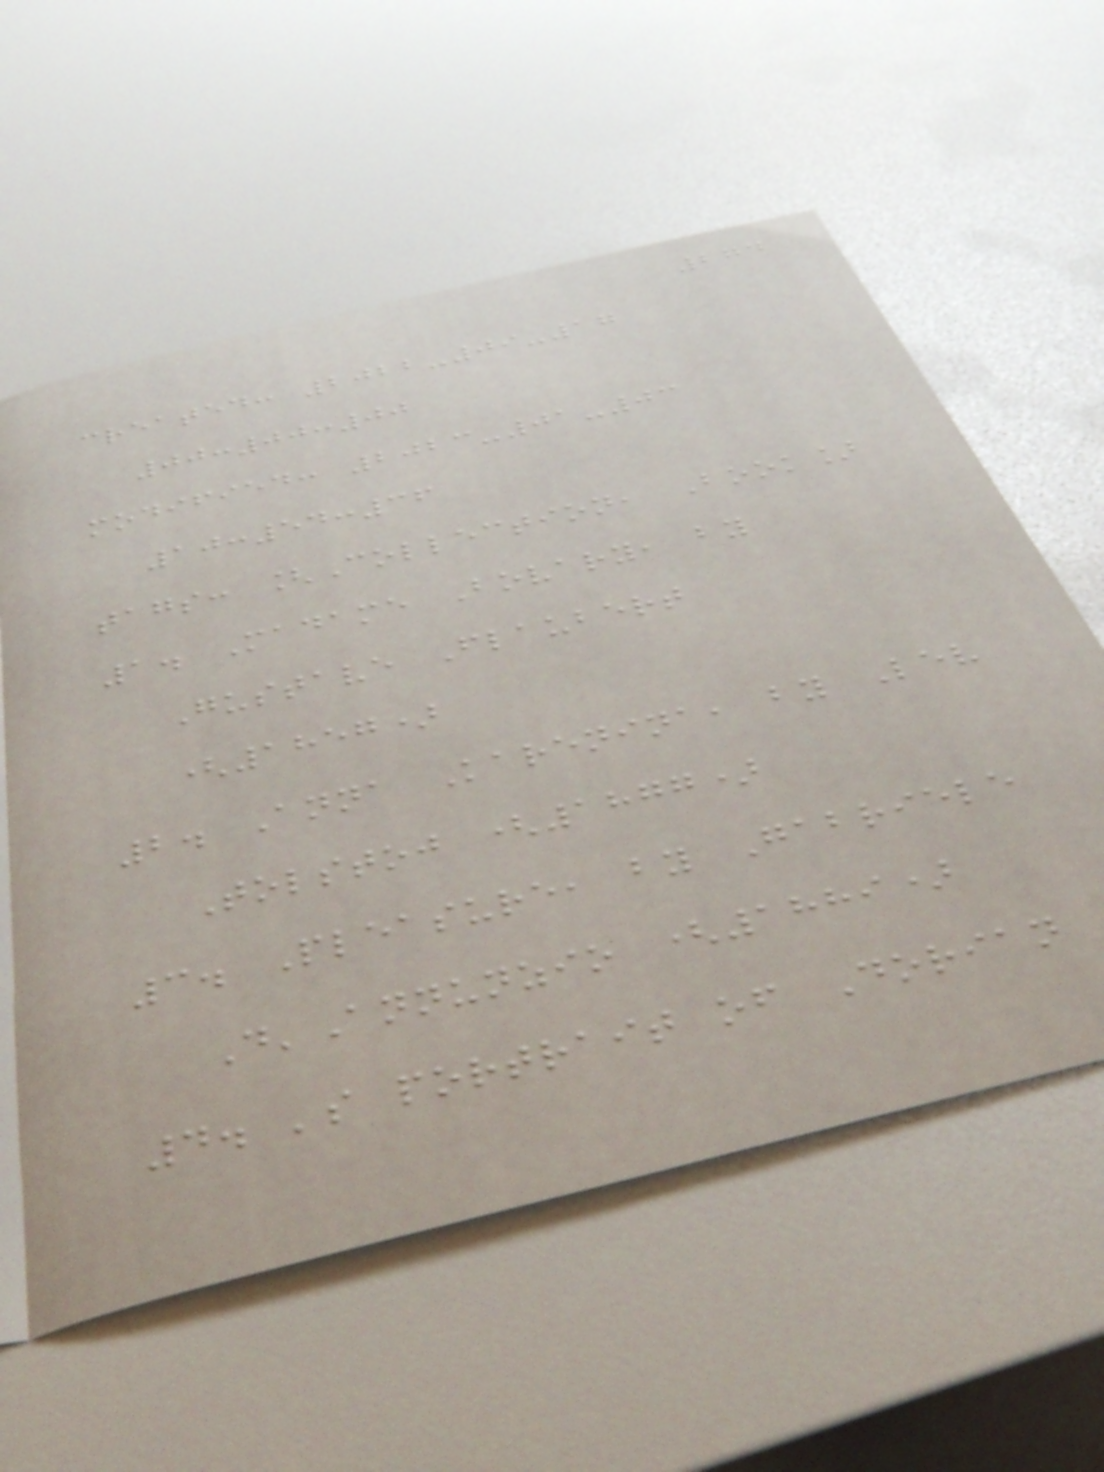274
created: 2022-09-17
00:00:00
modified: 2023-01-03
10:54:36
tags: [Collection, Book]
1. Madame Bovary, by
Gustave Flaubert
(1857)
2. Anna Karenina, by Lev
Tolstoj (1877)
3. Pleasure, by Gabriele
D'Annunzio (1889)
4. 's portrait of Dorian
